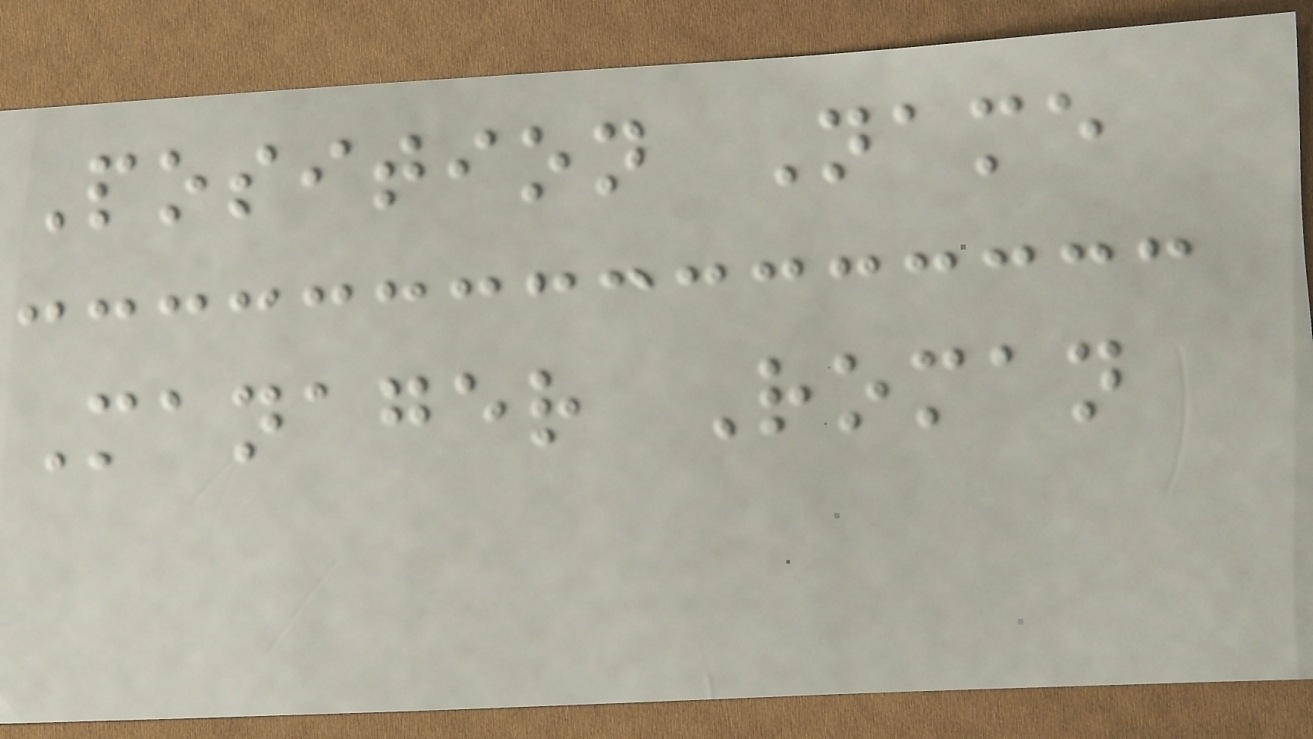Position Name
Manager Roman
